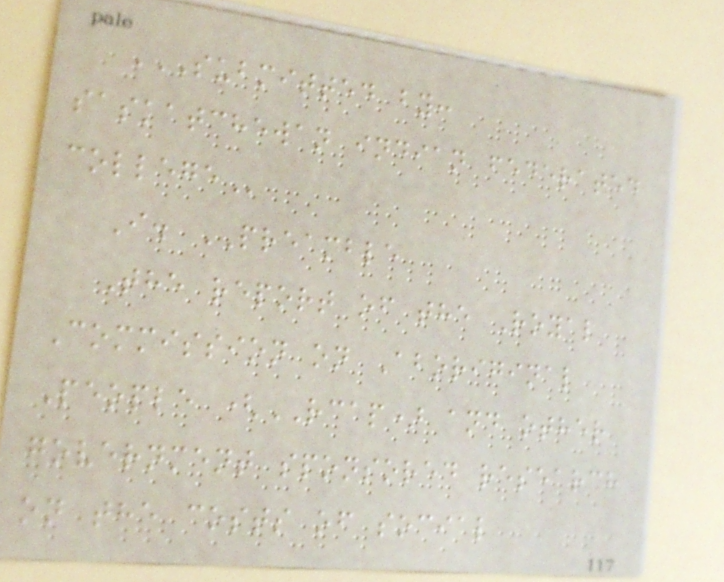SUBMITTED BY:
SASKATCHEWAN INDIAN FEDERATED
COLLEGE
I. PREAMBLE
The report of the Royal
Commission on Aboriginal
People (RCAP) and other
government sponsored research
on the costs of social
